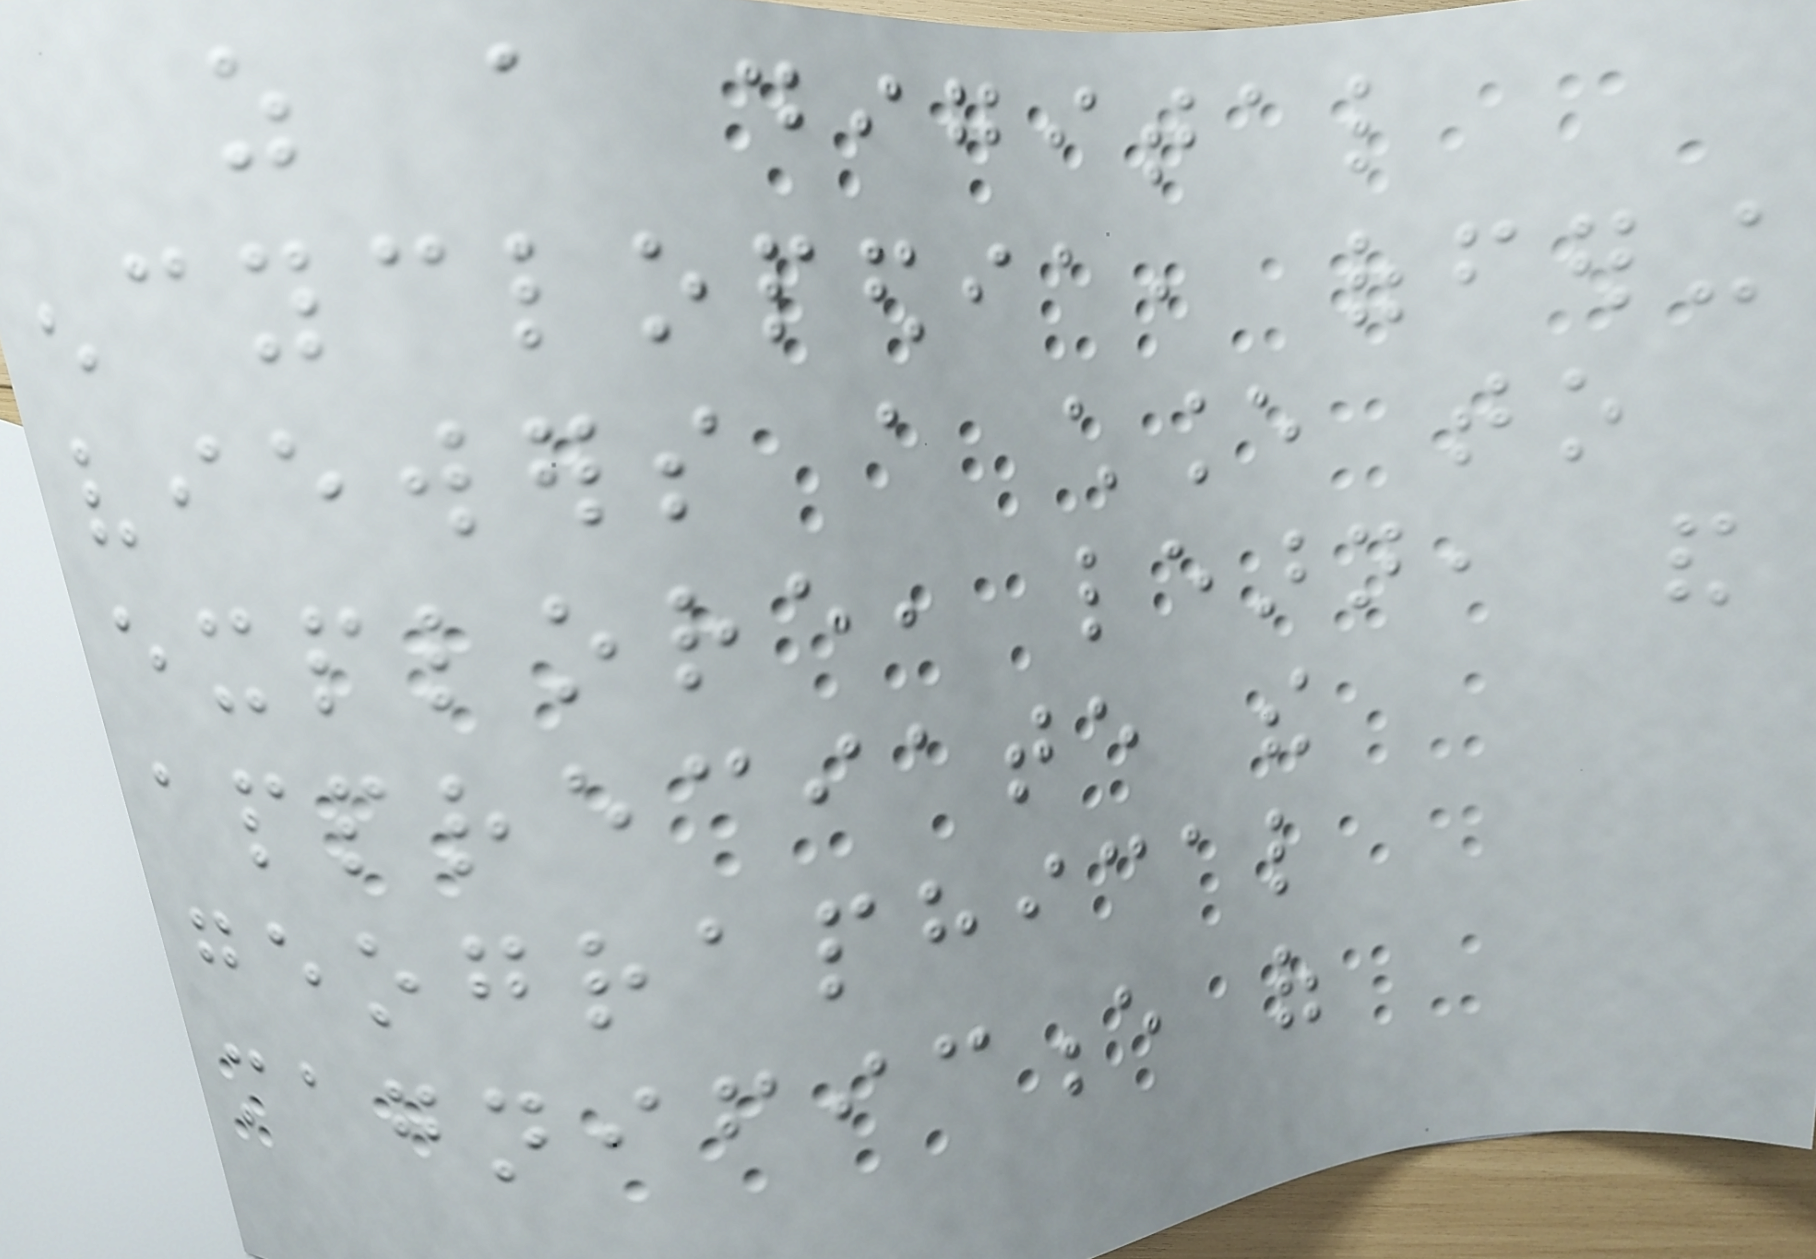as a digital
encyclopedia, offering
viewers a chance to
explore, learn, and
appreciate the
geographical
magnificence of
